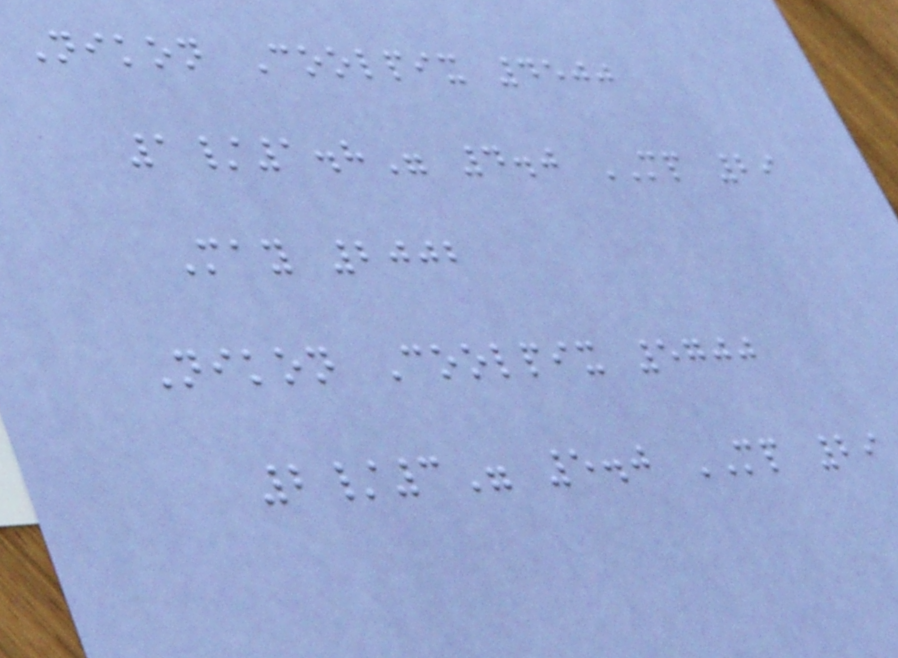Nikon Coolpix 4500
1/1.8" 4.0 MP 29
May 2002
Nikon Coolpix 5700
2/3" 5.0 MP 29
